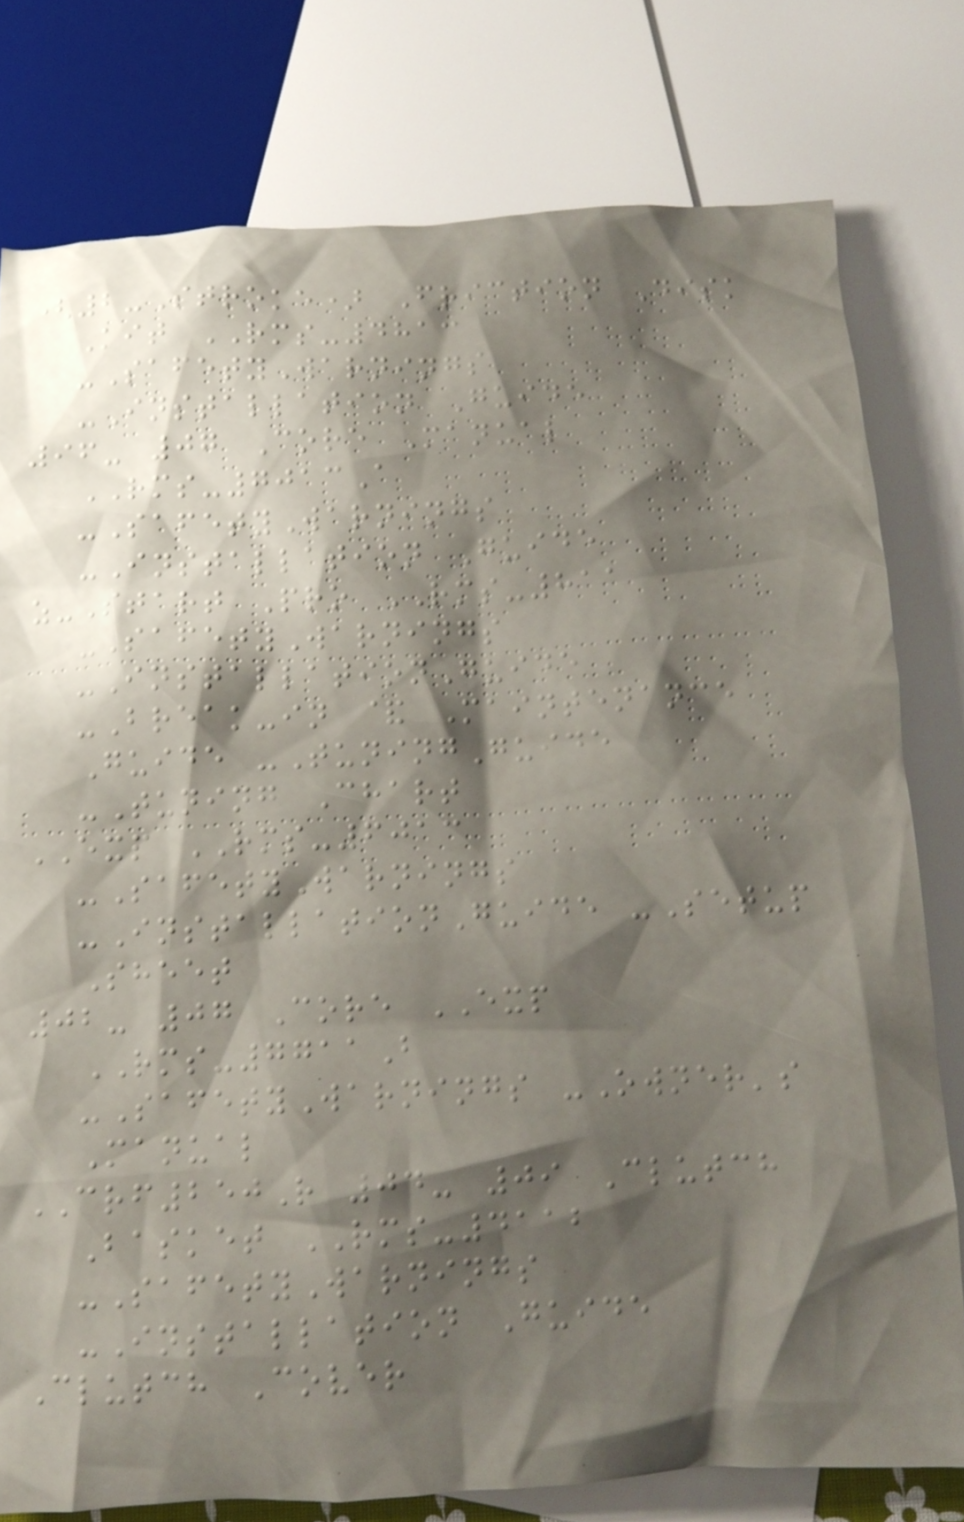(2-Stroke) Friction Disk
Kit RMS-4813
-SafetyWarnings
-Installation Guide
96- 07 Core Manual
RMS-7013A
-SafetyWarnings
-Installation Guide
z-Start Pro RMS-811
-SafetyWarnings
-InstallationGuide
-Break-in & Maintenance
Guide -TuningGuide
-Tuning Chart
EXP RMS-6013
-SafetyWarnings
-InstallationGuide -Setup
Sheet
02- 07 Core EXP
RMS-7711B
-SafetyWarnings -Owner's
Manual
CRF250R 04- 09 Clutch
Basket RMS-4112
-SafetyWarnings
-Installation Guide
Clutch Cover
